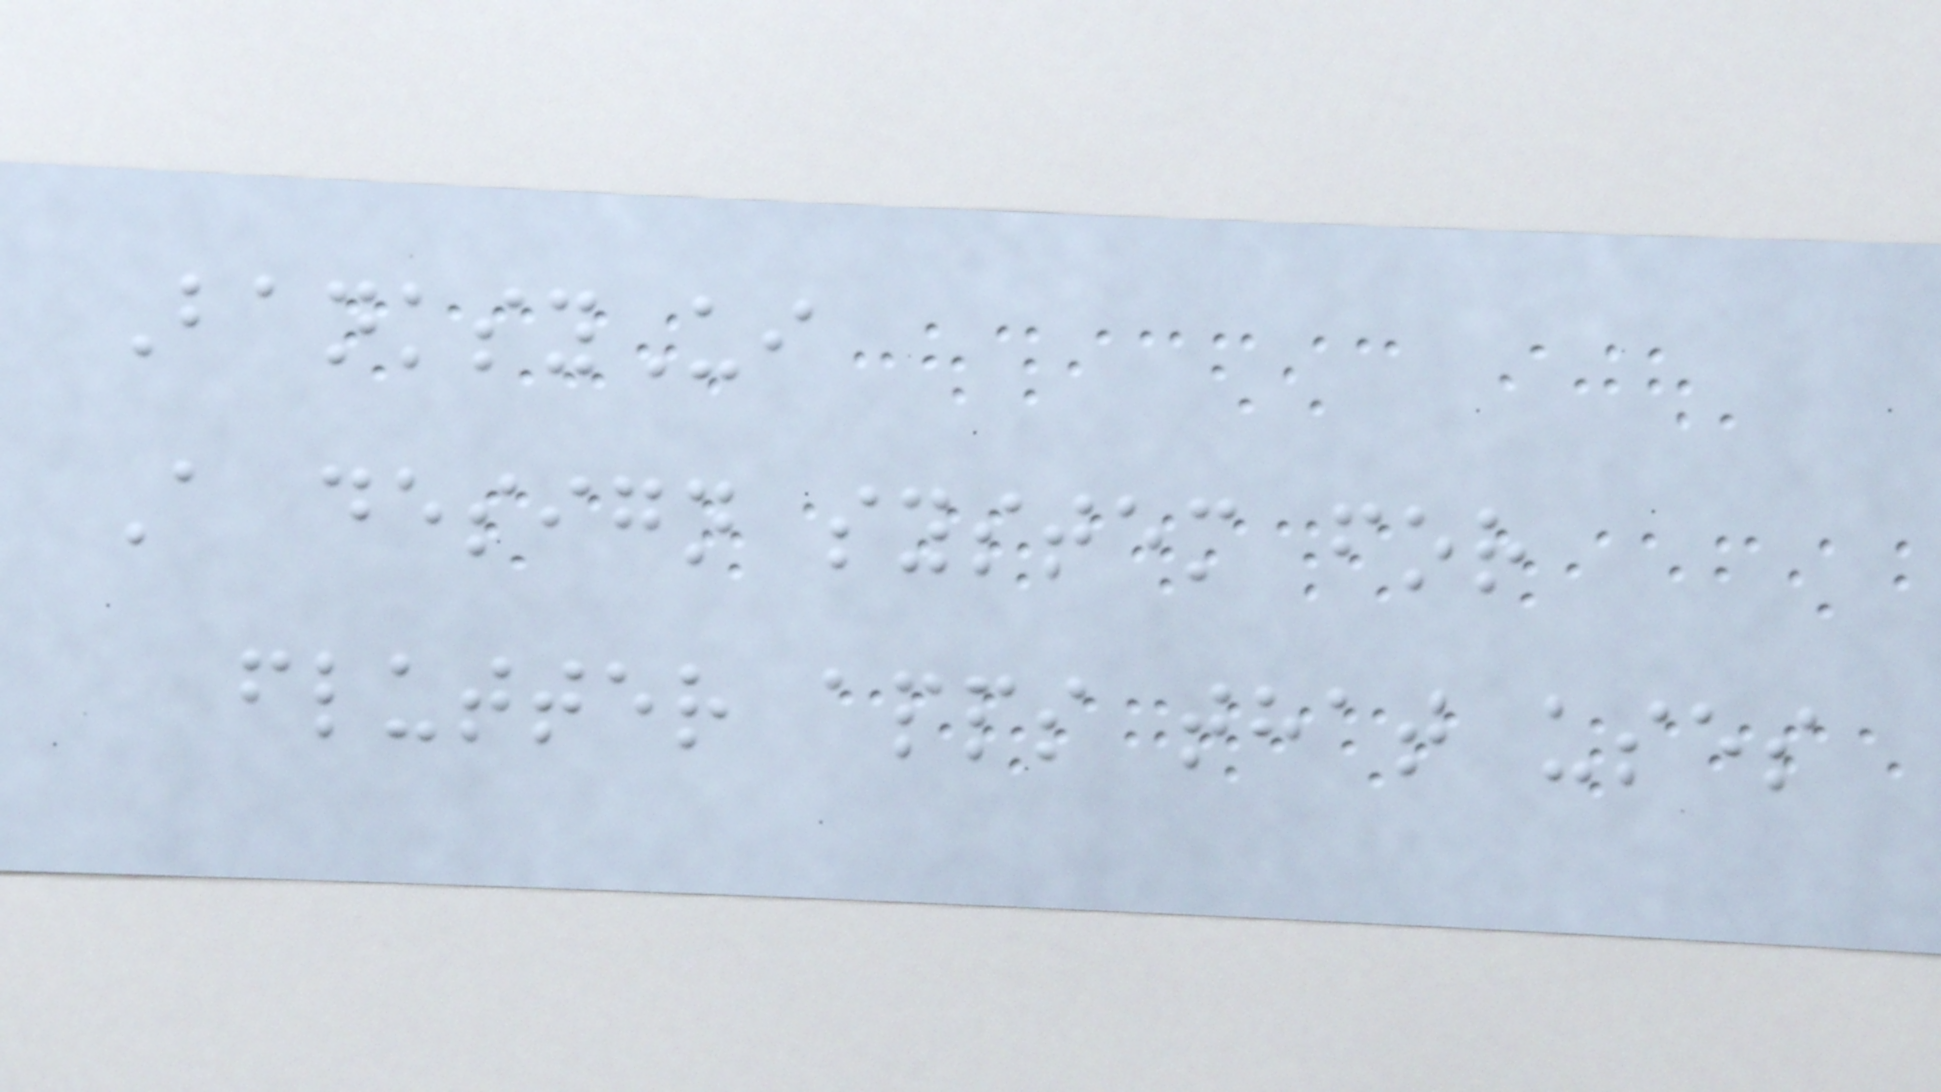BanksyUi
A design system for
flutter apps that uses
